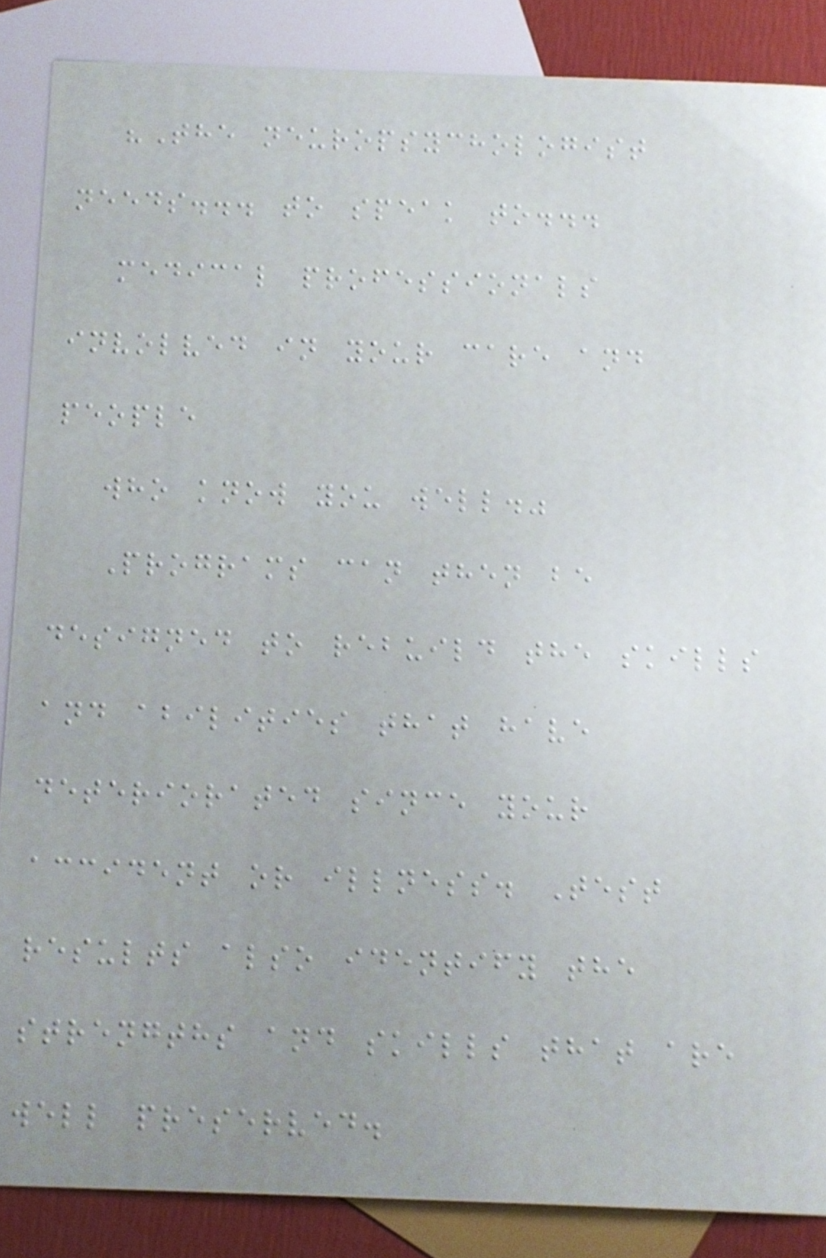"The neuropsychologist
needs... to speak to...
medical professionals
involved in your care and
people
who know you well."
Programs can then be
designed to rebuild the skills
and abilities that have
deteriorated since your
accident or illness. Test
results also identify the
strengths and skills that are
well preserved.
